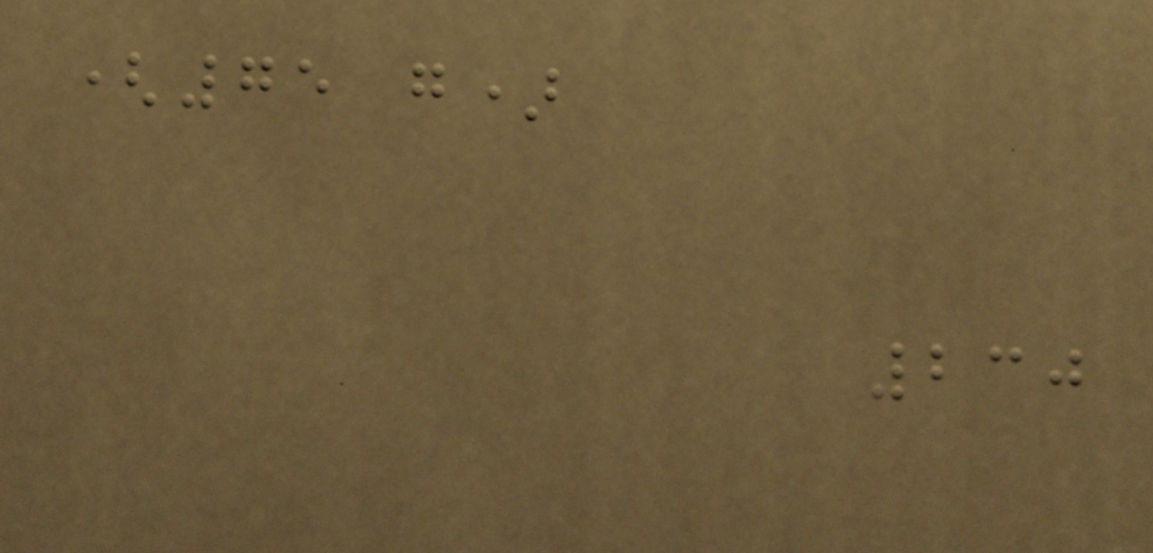(75 g)
230
